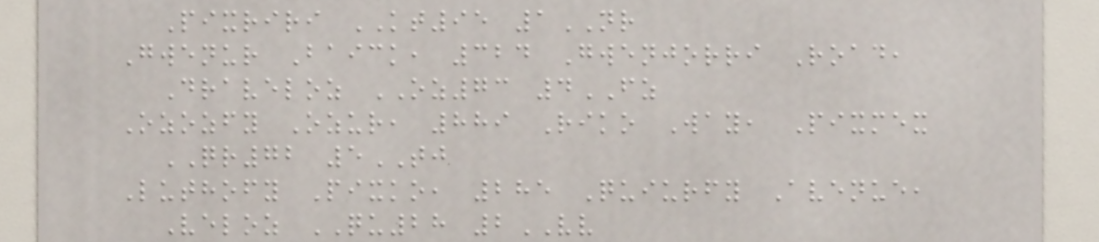Pixriri KT95 1NR
Gwenur Baick, 324 Gwenjorri Road,
Draveloz OZ73 4FZ
Ozozfy Ozur, 889 Riko Way, Pixmex
QR72 5TJ
Luthofy Pixko, 285 Quiurfy Avenue,
Veloz QU28 2VV
